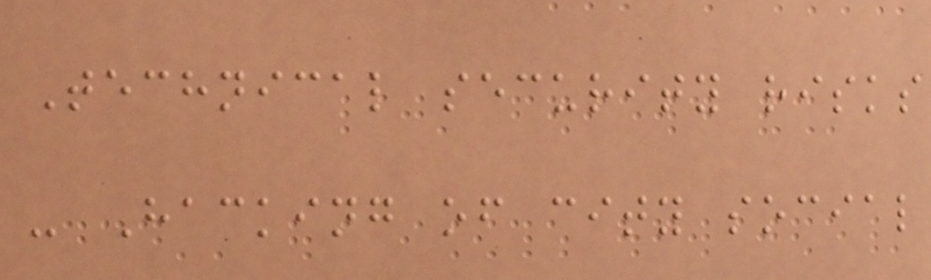Technical security risks
- Hacking of city social
